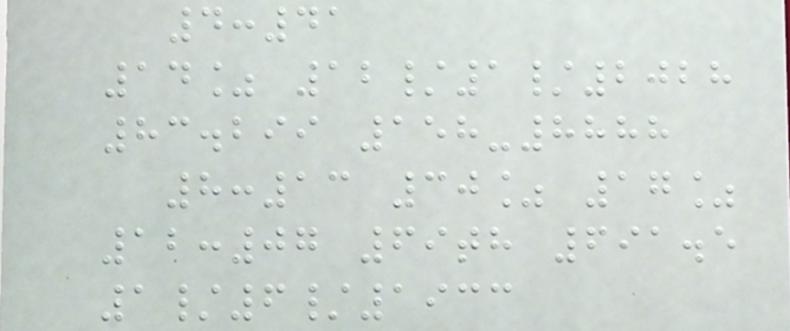4:41
14% 12/1/2028
83.299 158-8888
8:13 30% 17%
12:07 69th 691.5
1/6/1933
